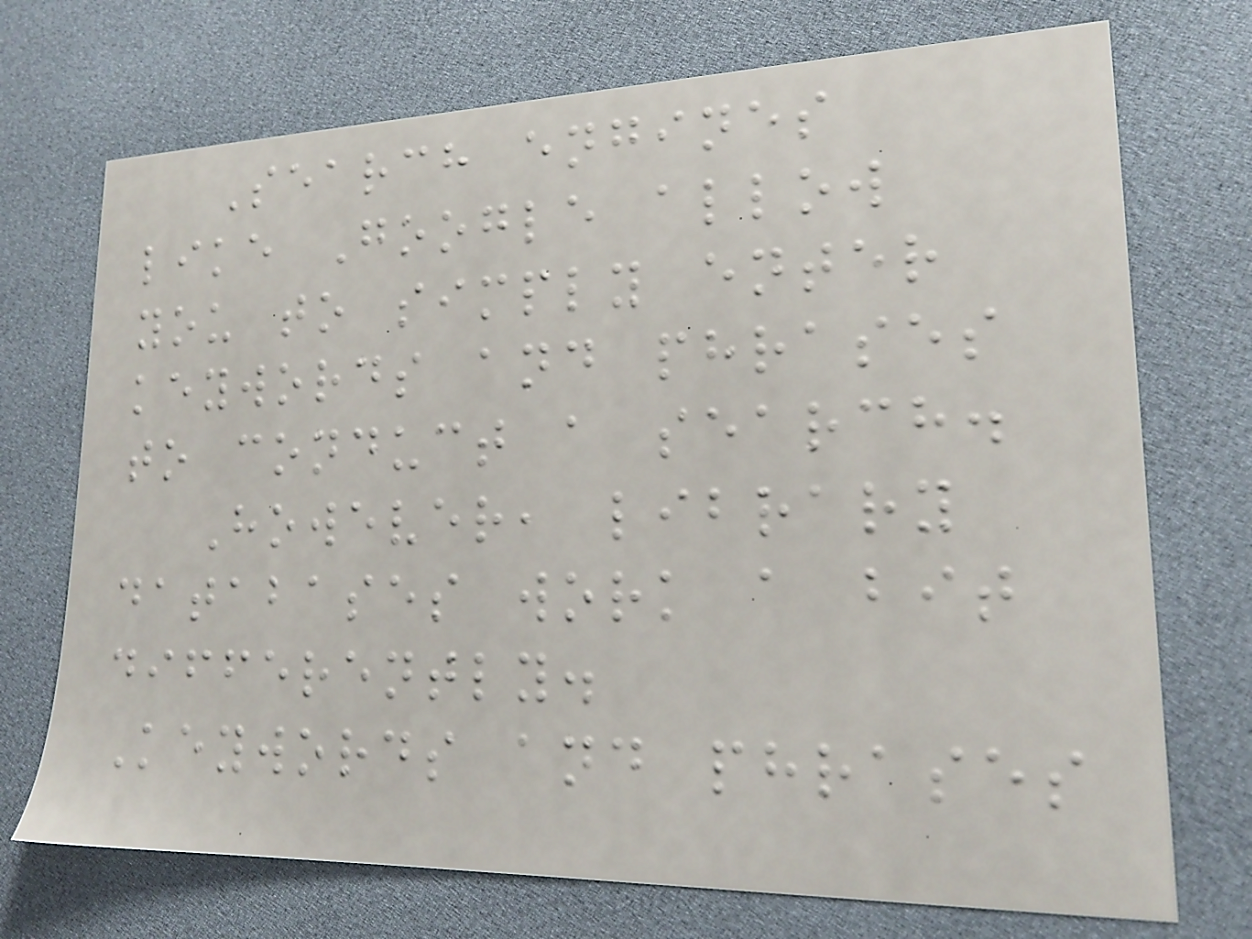Search engines
like Google allow
you to simply enter
keywords and phrases
to conduct a search.
However, library
databases work a bit
differently.
Keywords and phrases
